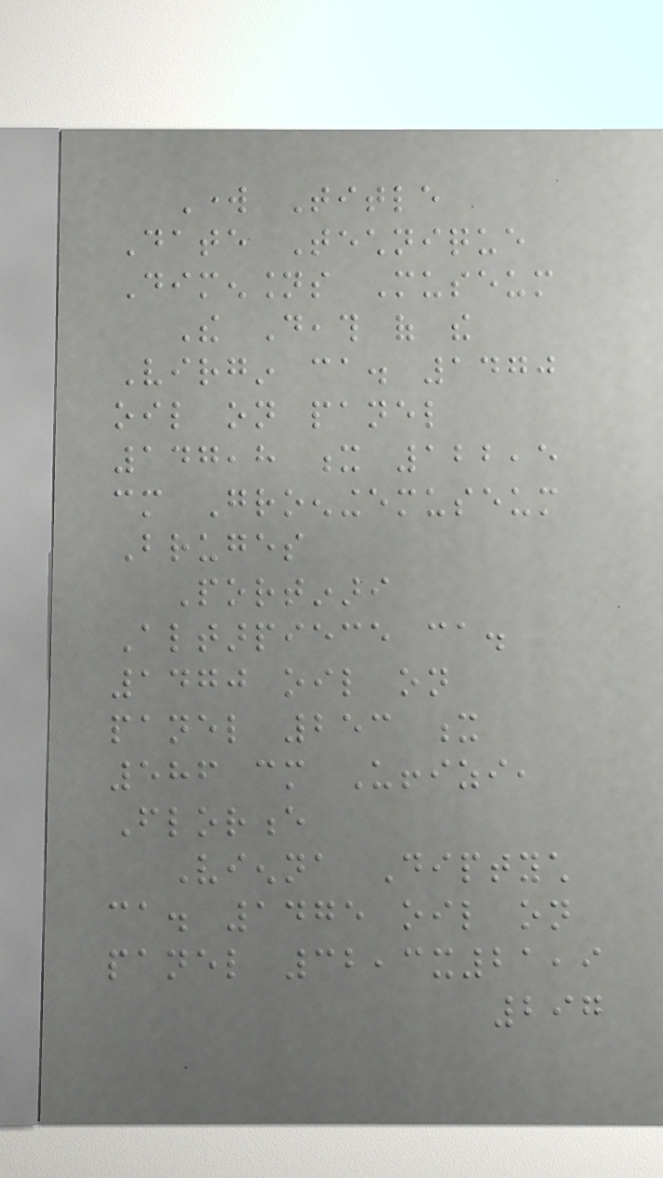Work Title
Date Technique
Dimensions Museum
The Death of the
Virgin ca. 1470
oil on panel
147,8 x 122,5
cm Groeningemuseum
Bruges
Portinari
Altarpiece ca.
1470 oil on
panel 253 x
586 cm Uffizi,
Florence
Vienna Diptych
ca. 1475 oil on
panel 32,3x21,9
297
